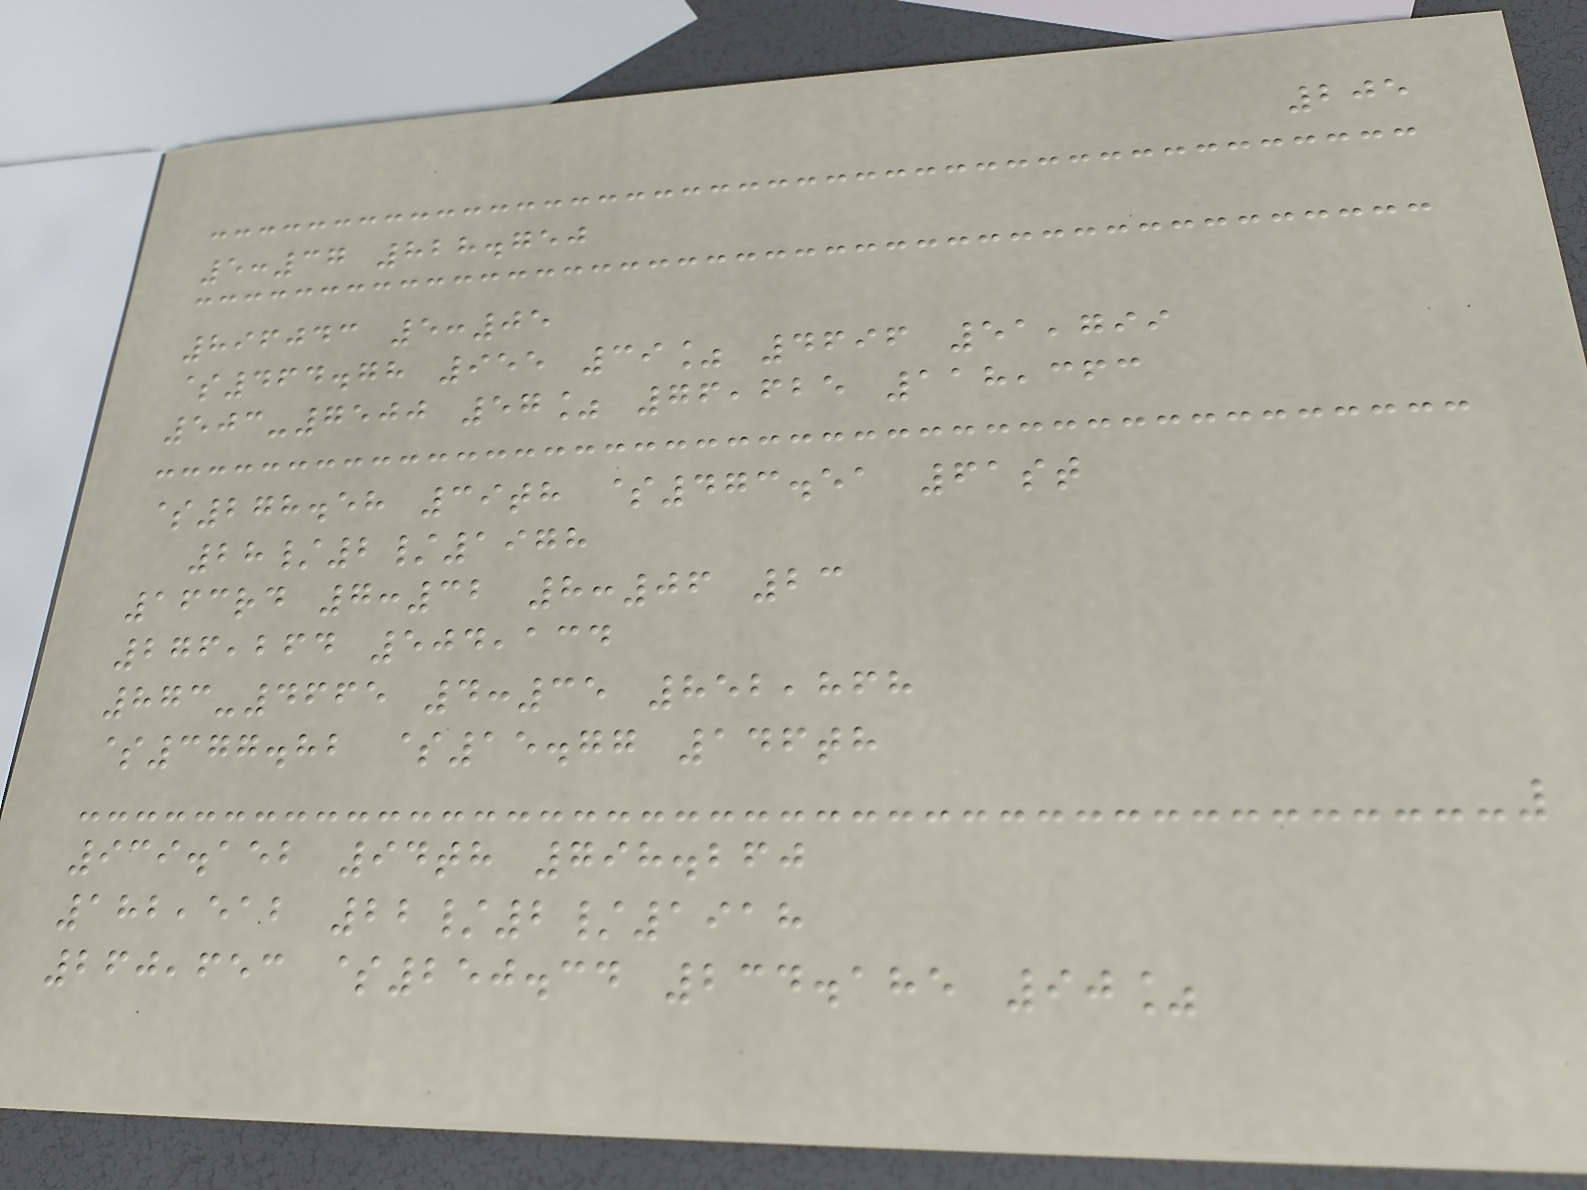205
5:37 828.750
896043 5:05
$464.78 955 39% 4696 51,799
503-7500 57% 76,625 118,363
$278.58 39th $473.51 61st
28/2/1978
163rd 7:32 8:06 23
276,264 504,134
873-4665 4:35 852,868
$377.82 $15.77 146th
939.152 94th 798.260
182,512 22/2/1918
260,653 $250.34 234.185 90%
